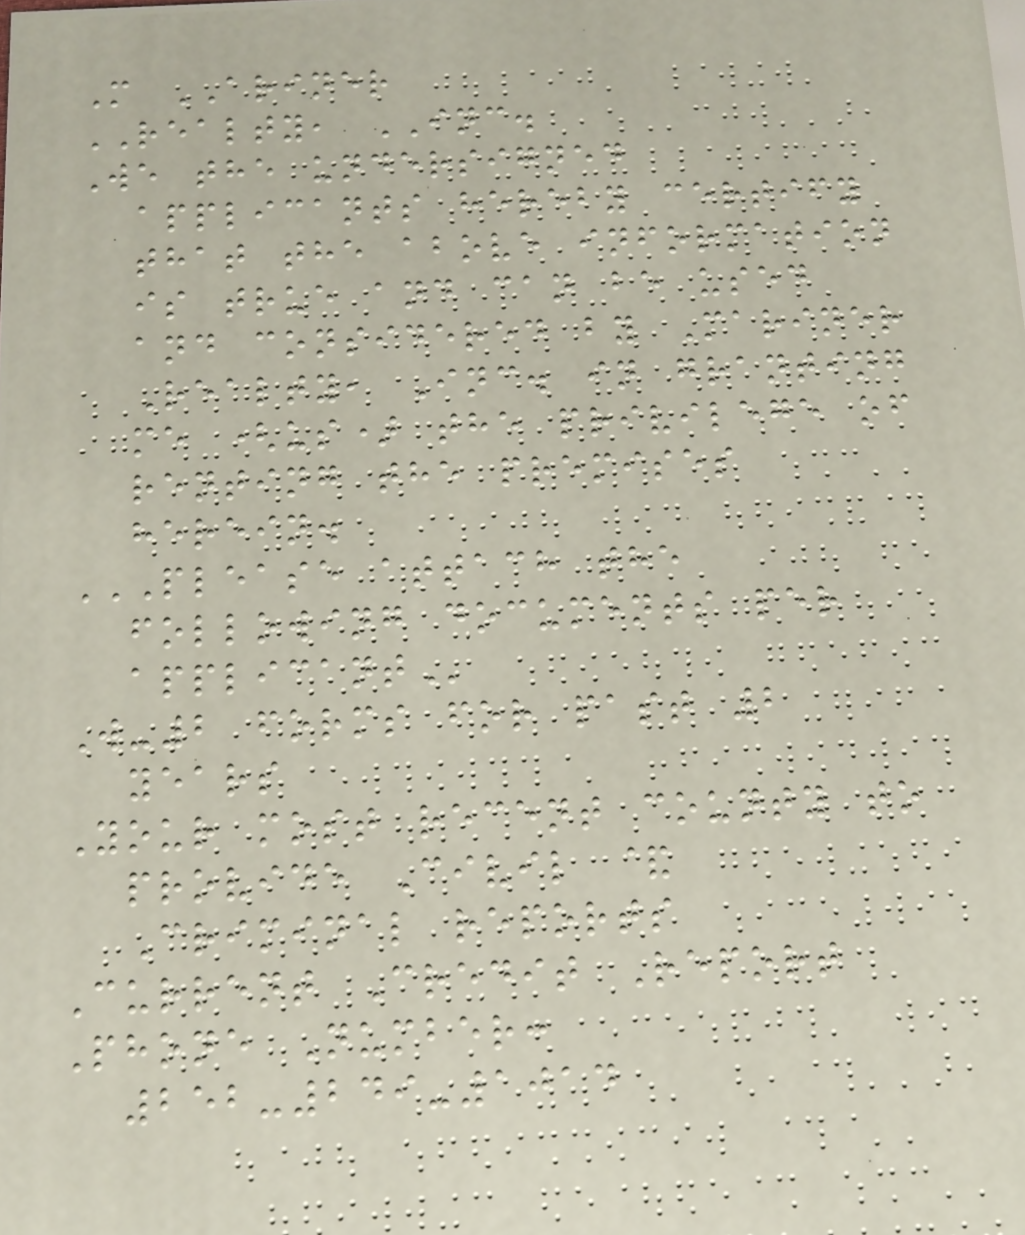M ARINER
REALTY, INC.
We the undersigned
applicants hereby certify
that the above information
is true and can be used
and considered by Mariner
Realty, Inc. in granting
me (us) the privilege of
renting the premises
herein.
PLEASE ATTACH THE
FOLLOWING DOCUMENTS PER
APPLICANT
W-2 forms for past 2
years
Your most recent county to
provide Civil &
Criminal reports
Current Credit Report
Phone Number:
252-249-1014
